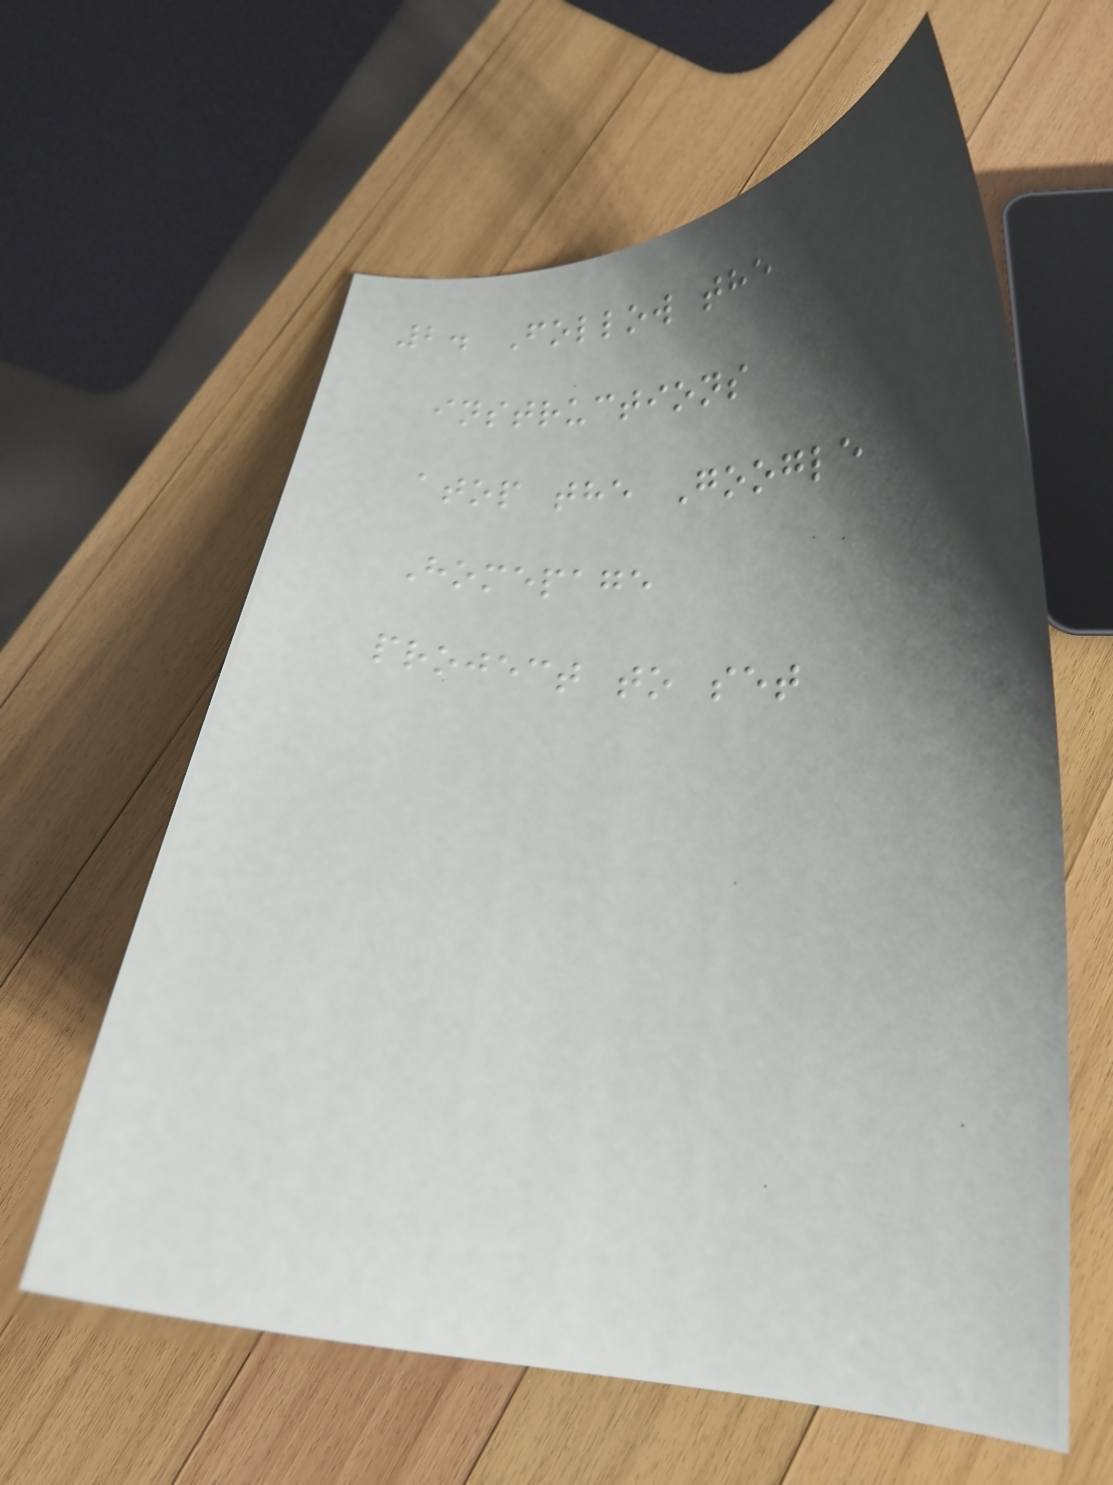2. Follow the
instructions
atop the Google
Homepage
project to set
